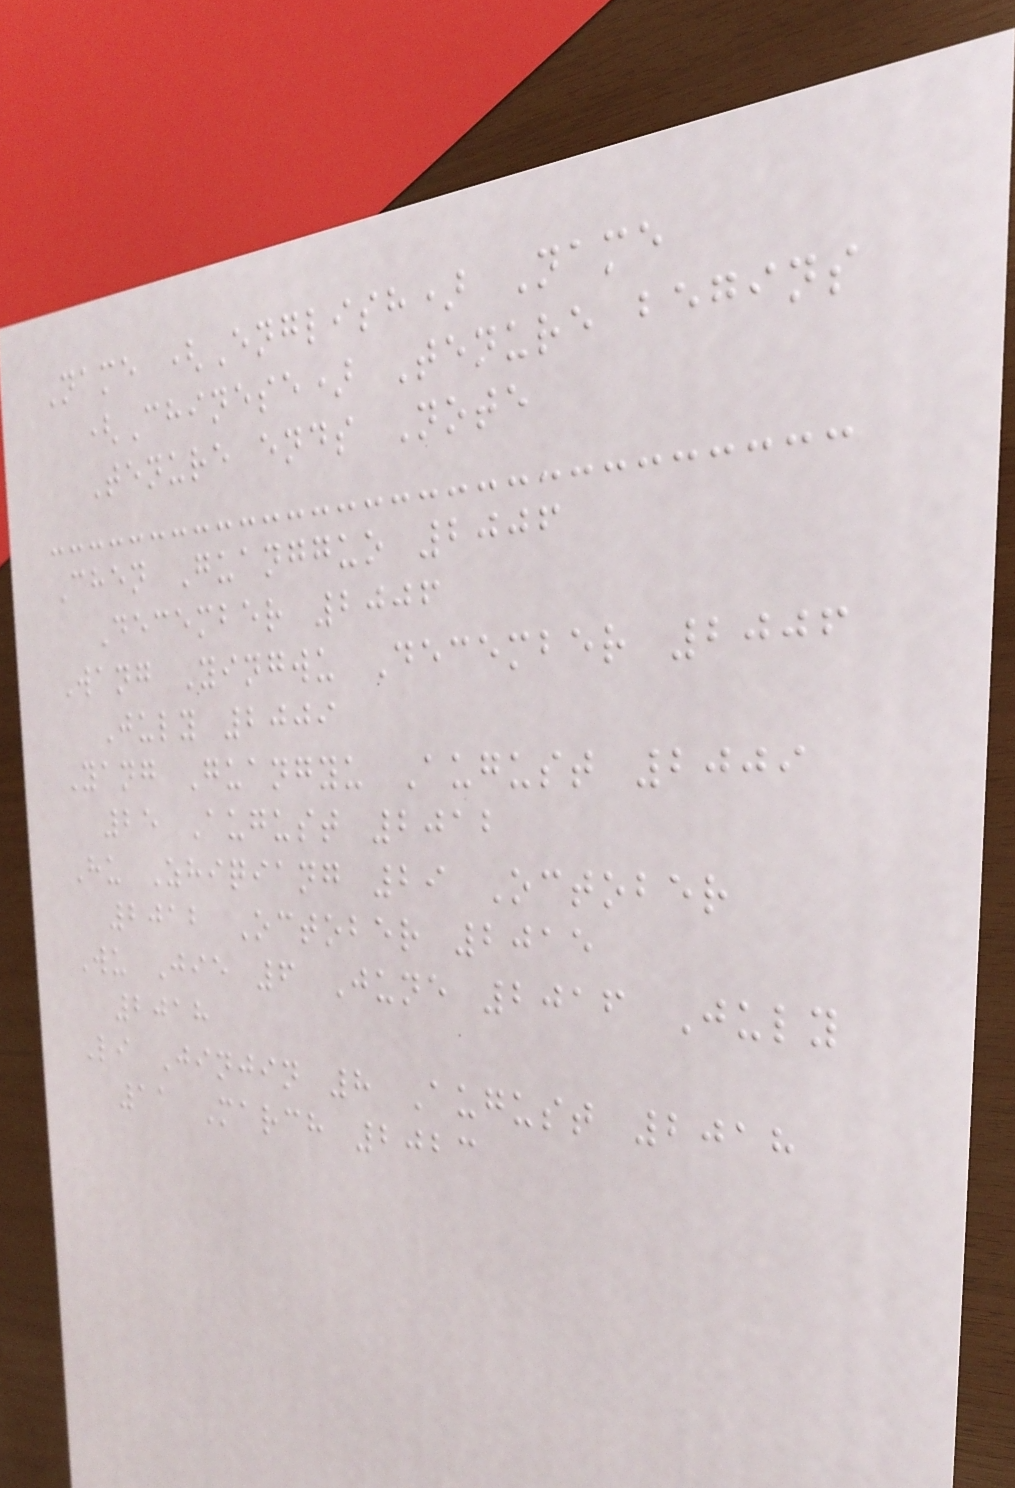Name (English) Name
(Chinese) Tenure begins
Tenure ends Note
Chen Guangguo 2006
December 2006
Wang Yingwu December 2006
July 2009
Yang Guangyu August 2009
25 August 2012
Hu Zhiqiang 29 October
2012 October 2015
Wu Jie 6 June 2016 July
2018
Li Jinjin 8 August 2018
11 March 2023
